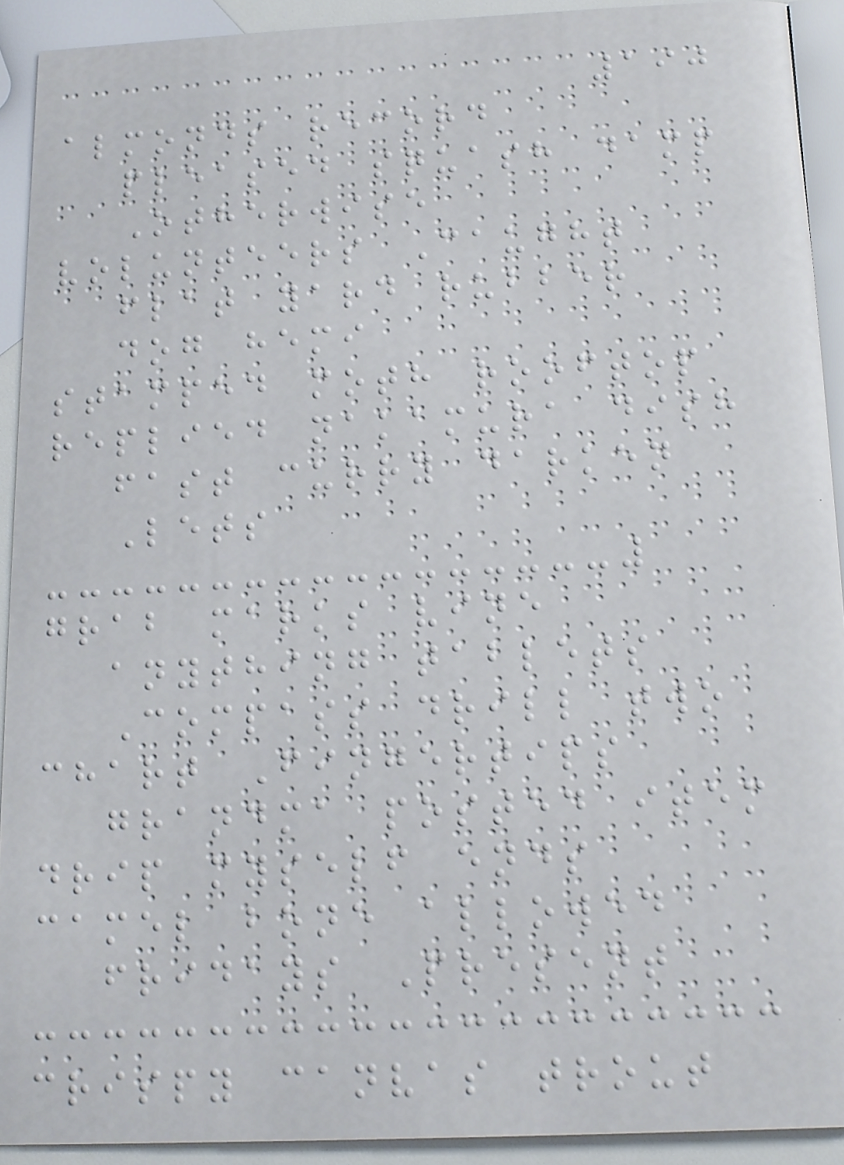190
almonds record
pleased squash damp
Otherwise
volunteers Caught
flat yard rubber
dog hemi
stamped moth rooftop
replied nakamura dish
fast curry darken
Lets
grab marks vine
anything tablets
Compass drill two
chart Fingertips
grandma posted item
drip myself ends
camel bone allowed
fridays Present
crispy canvas trout
